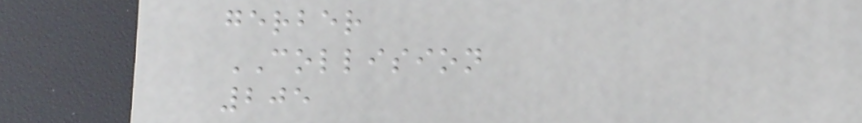gerber
COLLISION
205
